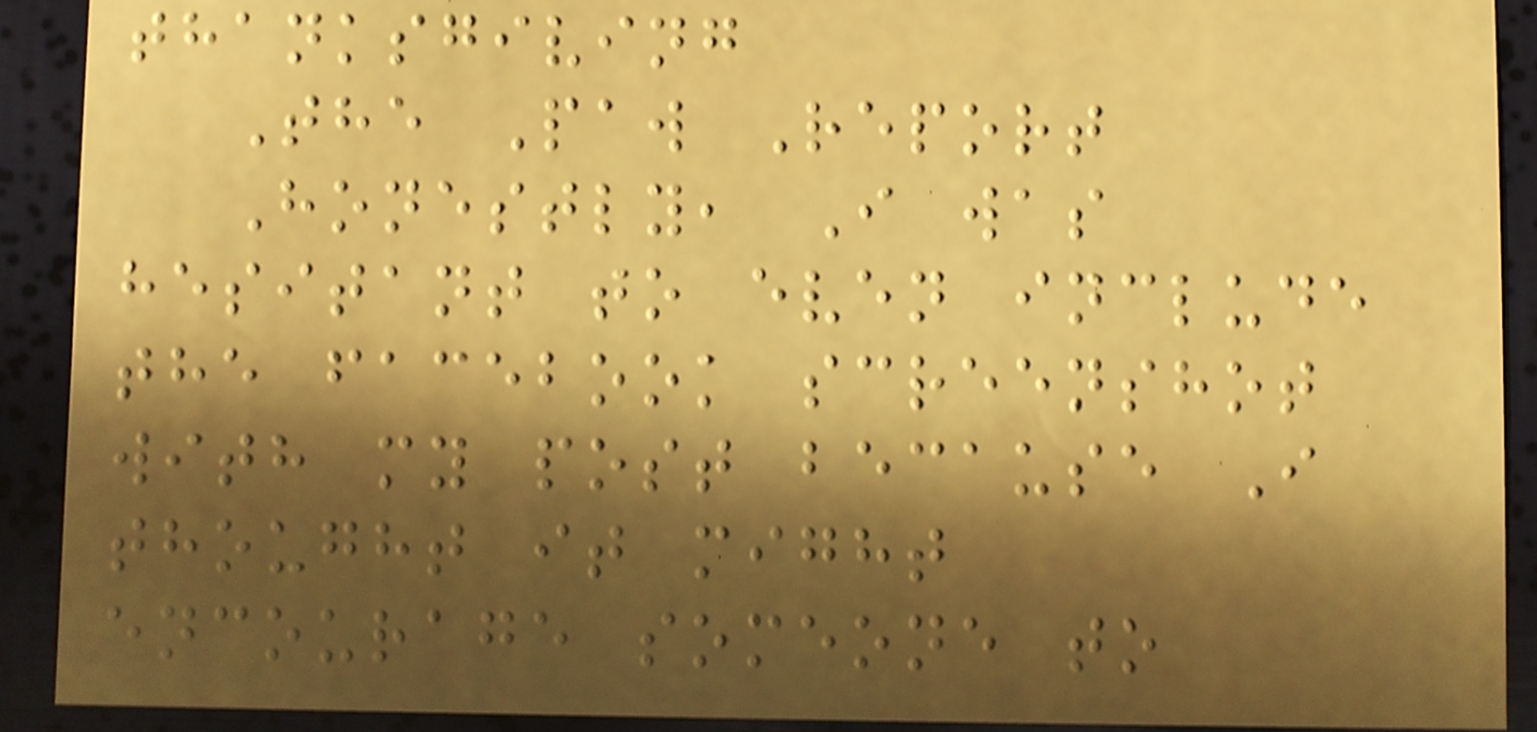thanksgiving
The Paw Report
Honestly, I was
hesitant to even include
the facebook screenshot
with my post because I
thought it might
encourage someone to
